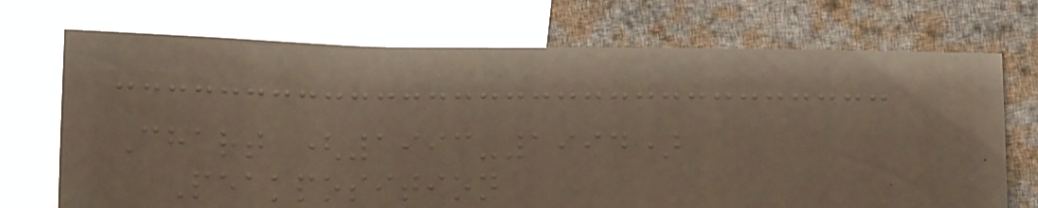Chart (1993-1994)
Peakposition
